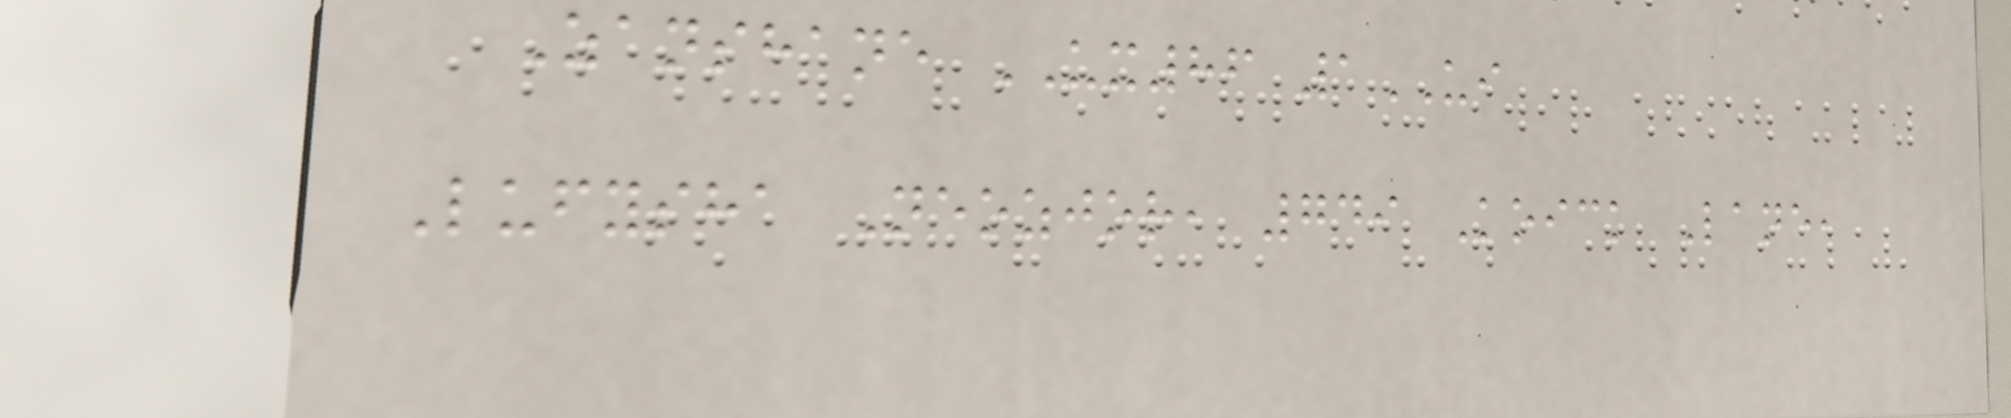Zanshane UX86 1UI
Lufysha Neozjor, 749 Koick Lane,
